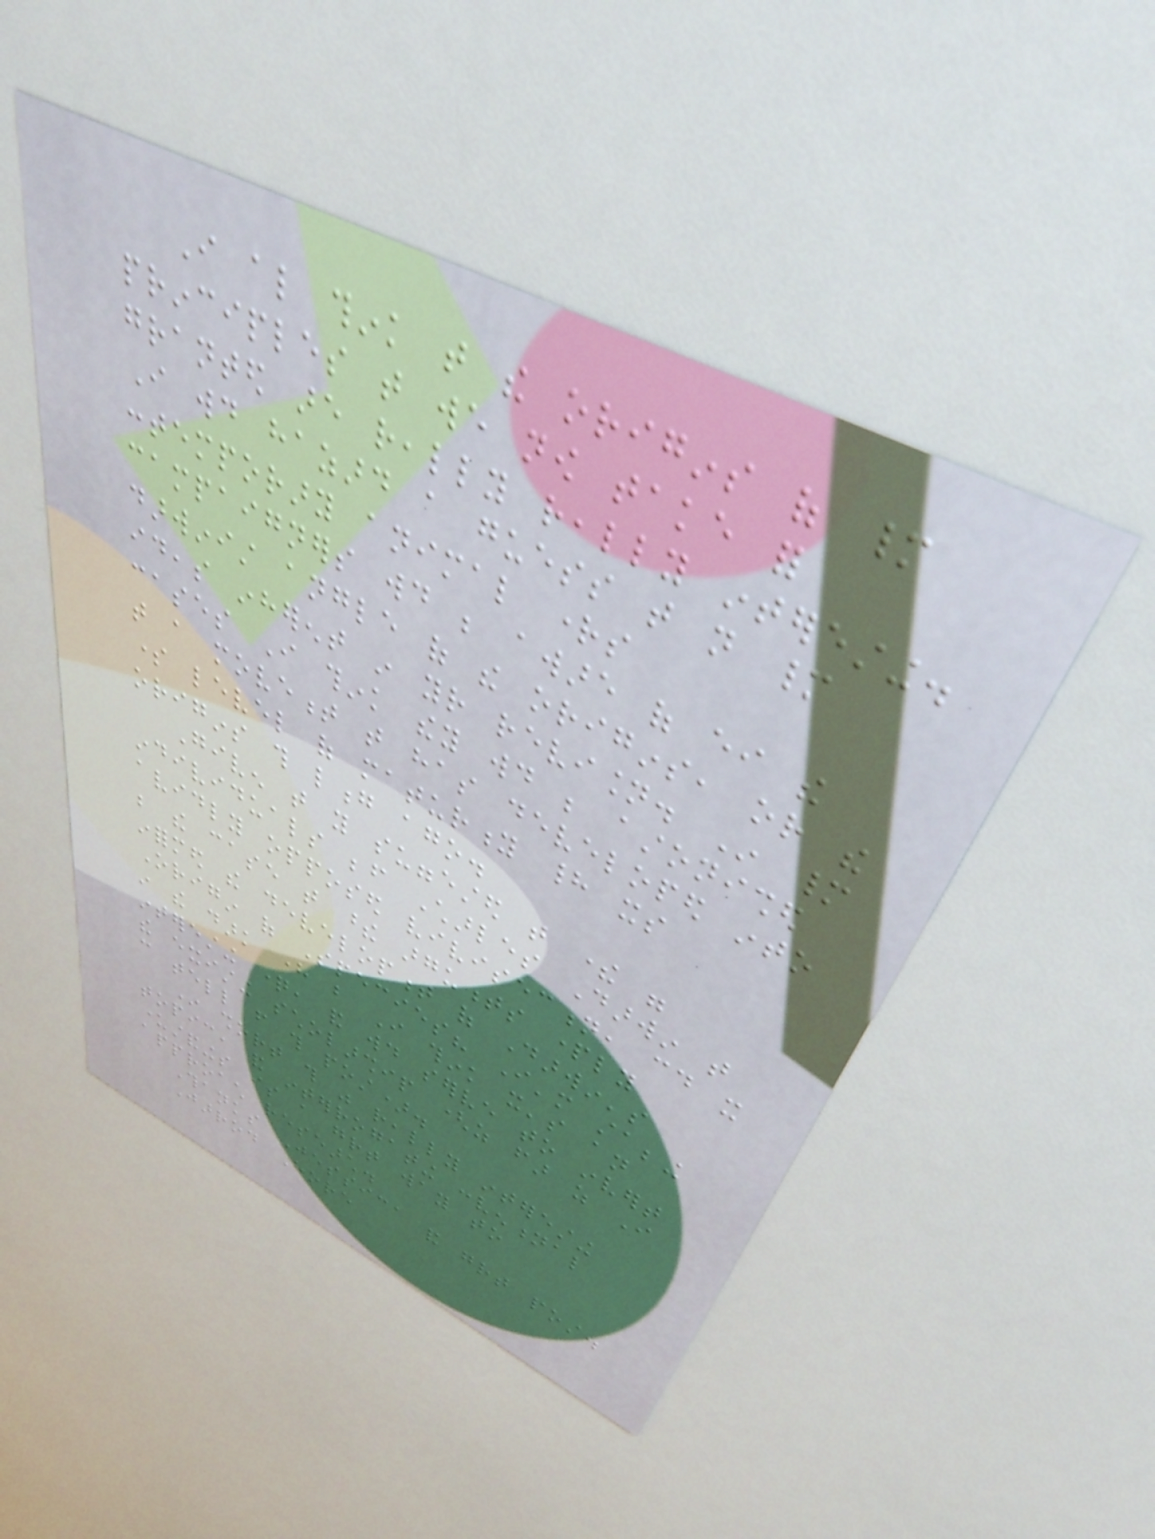I also think that the origins of many
principles that we now take for
granted are really really interesting.
I would hazard a guess that not many
contemporary animal rights
campaigners would be aware of either the
darwinist angle of the origins, or the
ideas inherent in your revision. In many
cases I think they would be astonished
that a movement that has developed into
some level of maturity had its
origins this long ago.
Given that you suggested that there were
individuals before Charles Darwin that
avidly opposed vivisection, could it
be the case that these arguments partly
informed the development of Darwin's
Origin of Species? I'm stabbing
in the dark here but I think it's an
interesting question, and would serve to invert
the existing scholarship (as far as I
can tell from this post).
In short this was really interesting
topic, and interrogating conventional
understandings is a great way to
approach research.
Thanks Jessica and great post.
Jarrod Hore
